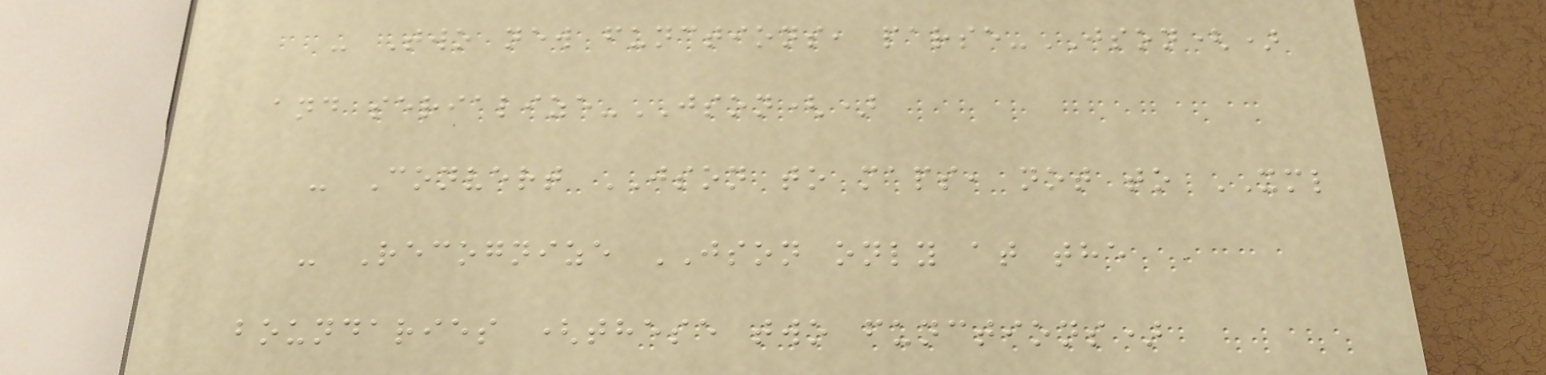- Two new functions, parse-JSON()
and serialize-JSON()
- Convert JSON to maps, not to XML
- Recognize JSON only at the
boundaries (these two functions)
